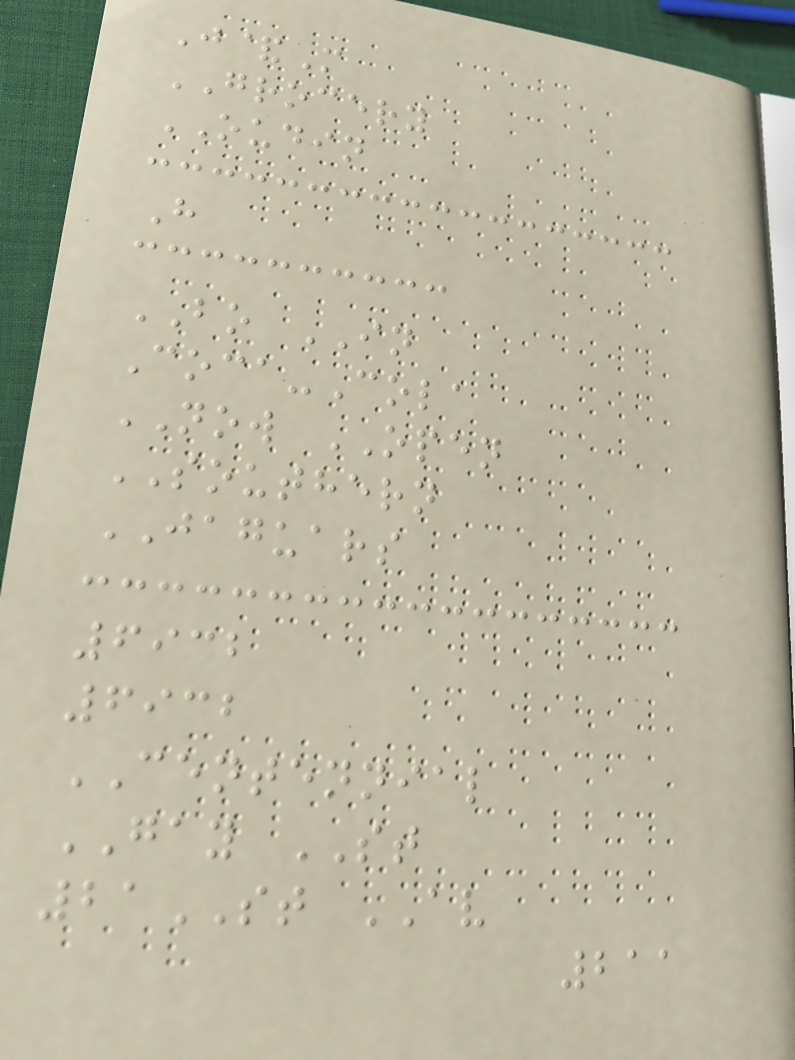J&M
GROCERY
OUDIN
H
BO IN
Coca-Cola
NOW OPEN
SOUTHERN
JAGUARS
6932
6932
CENTENNIAL
GAY ST
21ST AV
211
